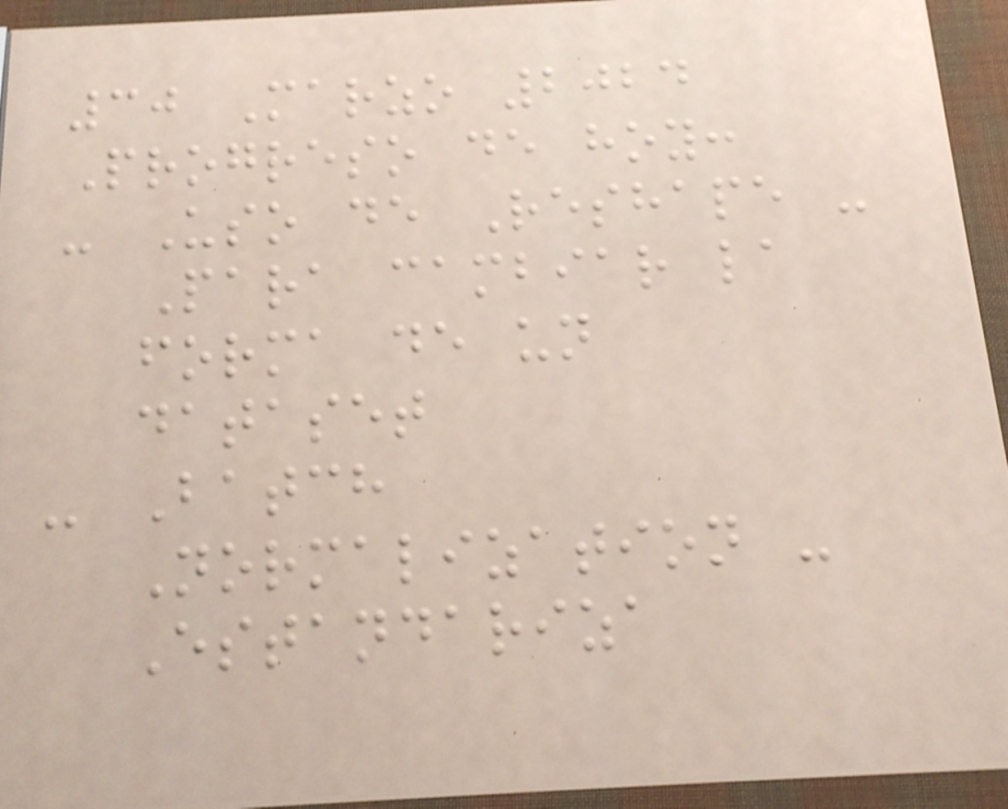30 Marzo 2024
Progreso de hoy:
- Uso de Reshape -
Para cambiar la
forma de un
dataset
- Batch
Normalization -
Estandariza
